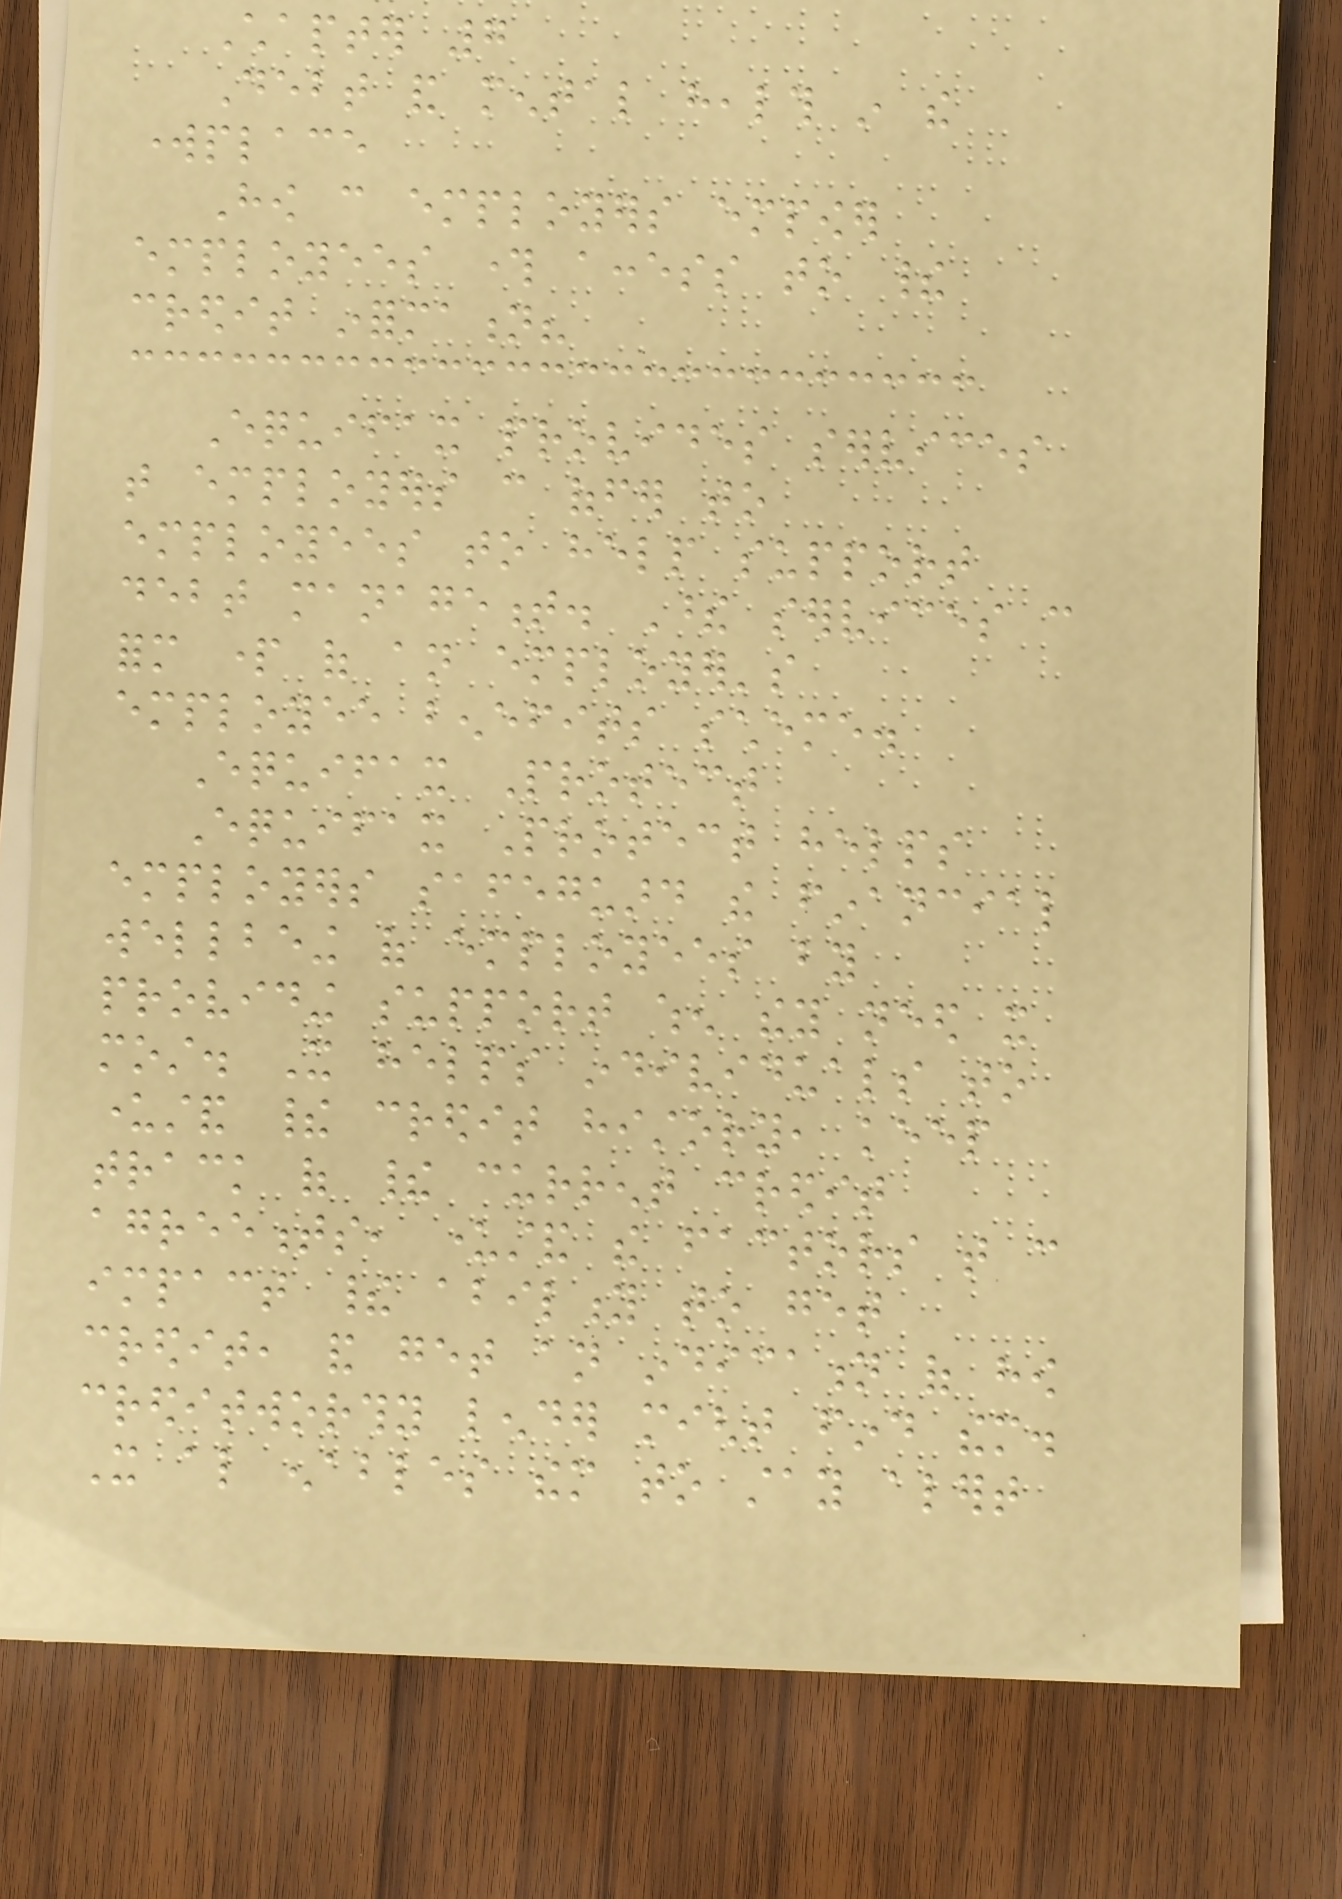Chapter 7
Debt and mental health in the
workplace
How can employers empower
employees through access to their
credit information?
Equifax provides services
that employers can offer to
employees to help support
debt management. These services can
form part of an employer's
employee benefits scheme.
Equifax Protect
Equifax Protect helps
employers safeguard the financial
wellbeing of employees by
providing support when they need it
most. It helps individuals to
understand their credit history, keep
track of their current credit
agreements, understand the factors that can
impact their ability to get
credit, and get an indication of how
creditworthy lender might find them.
It also enables them to stay alert
